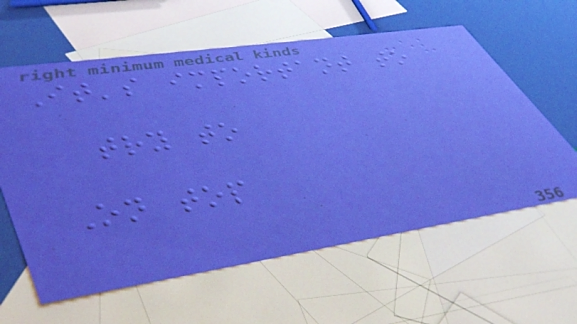It's important to
try to
On top
